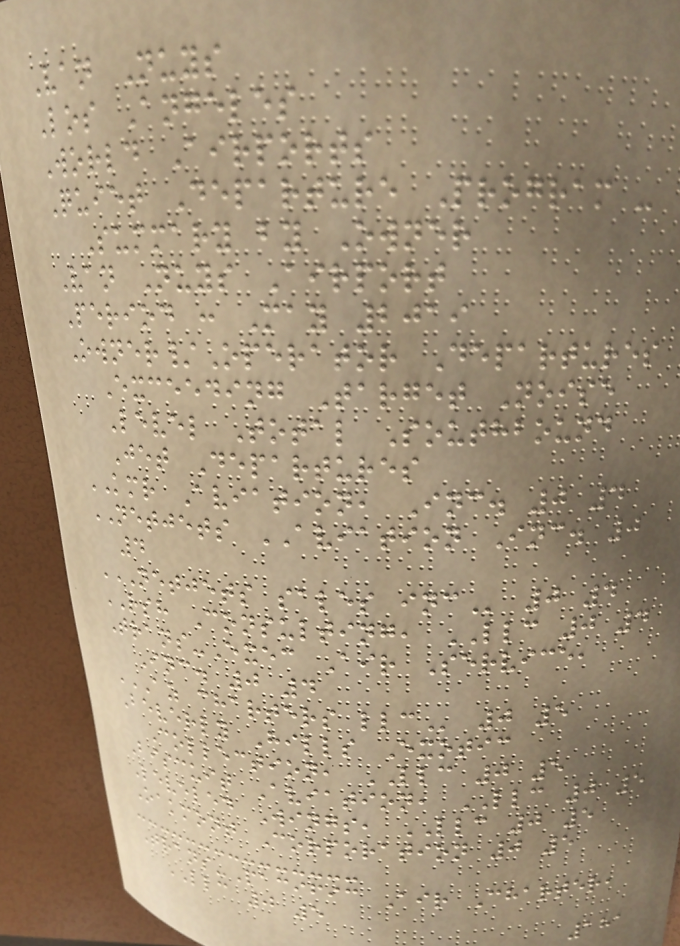Van Nuys
Los Angeles
World Airports
Quiet Departure Program -
Summary by Owner
Van Nuys Airport
Period : May 2019
Owner/Operator Departures
Exceeding Target Noise
Level Total Southbound
Jet Departures
KMR Aviation, Inc. 0 4
NETJETS AVIATION Inc. 0
4
NETJETS SALES INC 0 4
RSH Consulting, LLC 0 4
Trans-Exec Air Service,
Inc. 0 4
AZ CHARTERS LLC 0 5
Beverly Hills Exotic
Collection, LLC 0 5
Biscuit Aviation, LLC 0 5
Leveled Wings, LLC 0 5
Oakmont Corporation 0 5
Trans-Pacific Air Charter,
LLC 0 5
181
